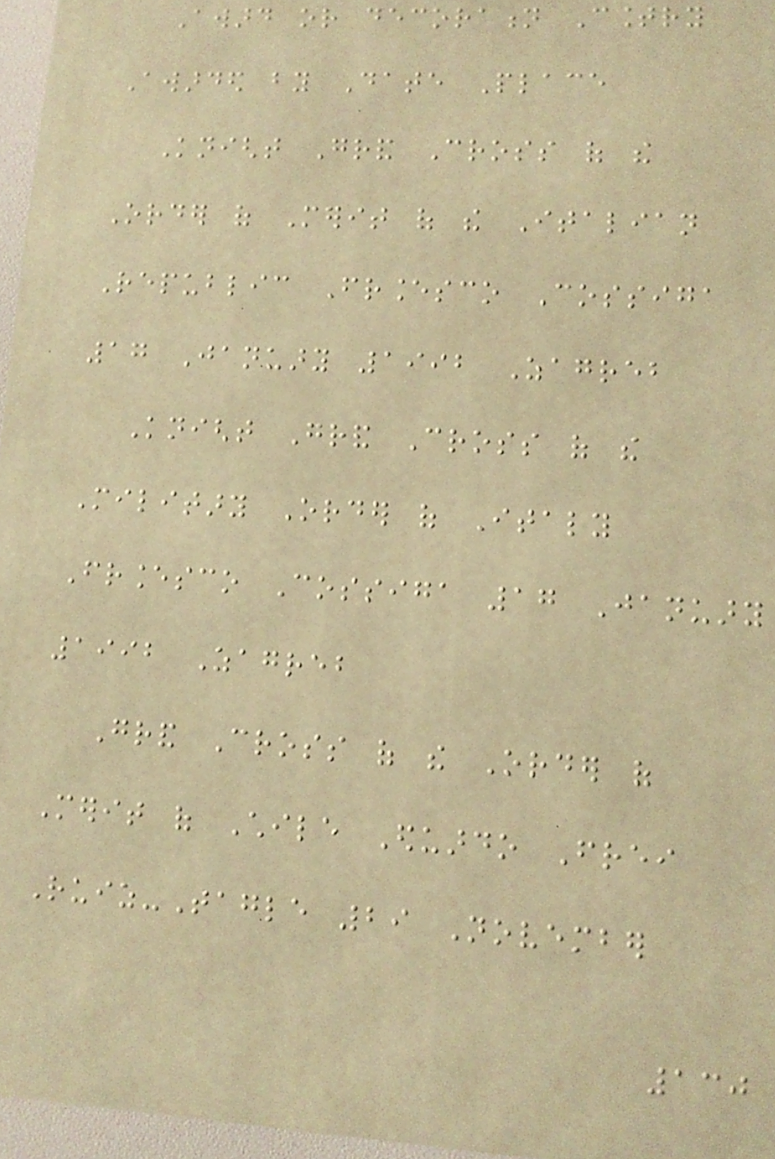Award or decoration Country
Awarded by Date Place
Knight Grand Cross of the
Order of Merit of the Italian
Republic Francesco Cossiga
17 January 1992 Zagreb
Knight Grand Cross of the
Military Order of Italy
Francesco Cossiga 17 January
1992 Zagreb
Grand Cross of the Order of
Merit of Chile Eduardo Frei
Ruiz-Tagle 29 November
130
